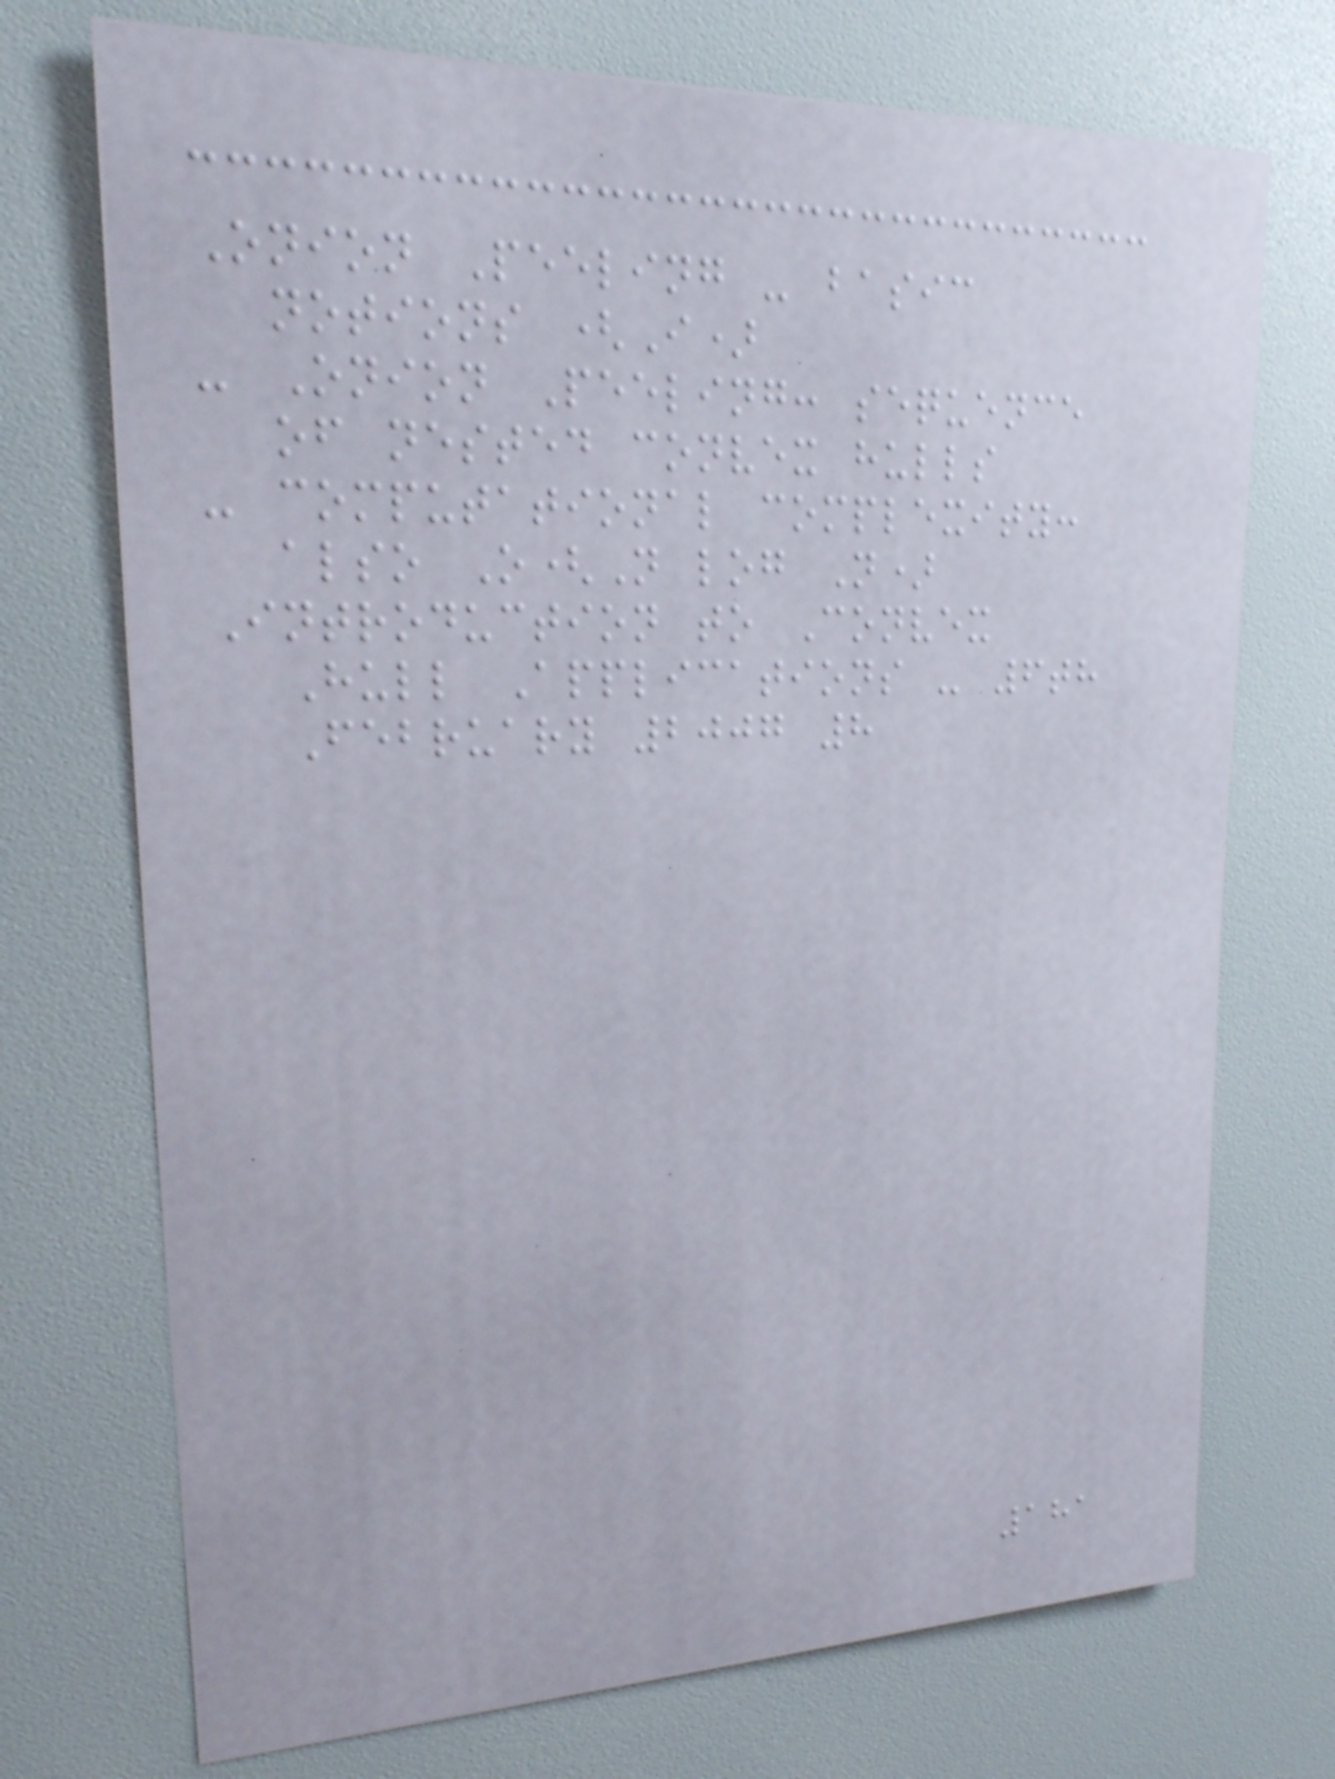Onion Peeling - basic
notions (I)
- Onion Peeling: sequence
of nested convex hulls
- computational complexity:
also O(N log N)
Introduction to Convex
Hull Applications - 6th
February 2007 8
181
